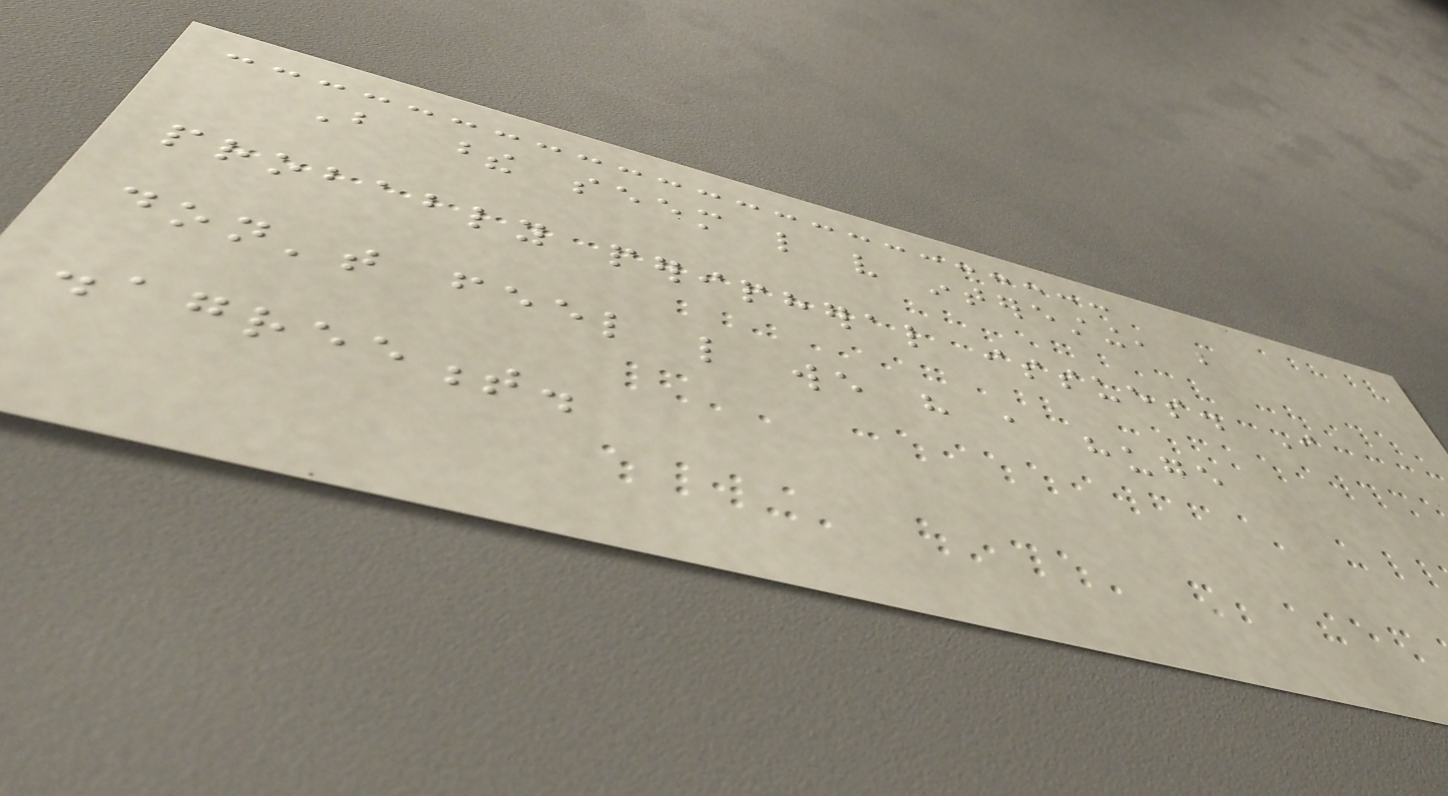But these seem like very interesting, but
probably peripheral issues. I
don't feel like we have a huge
disagreement.
